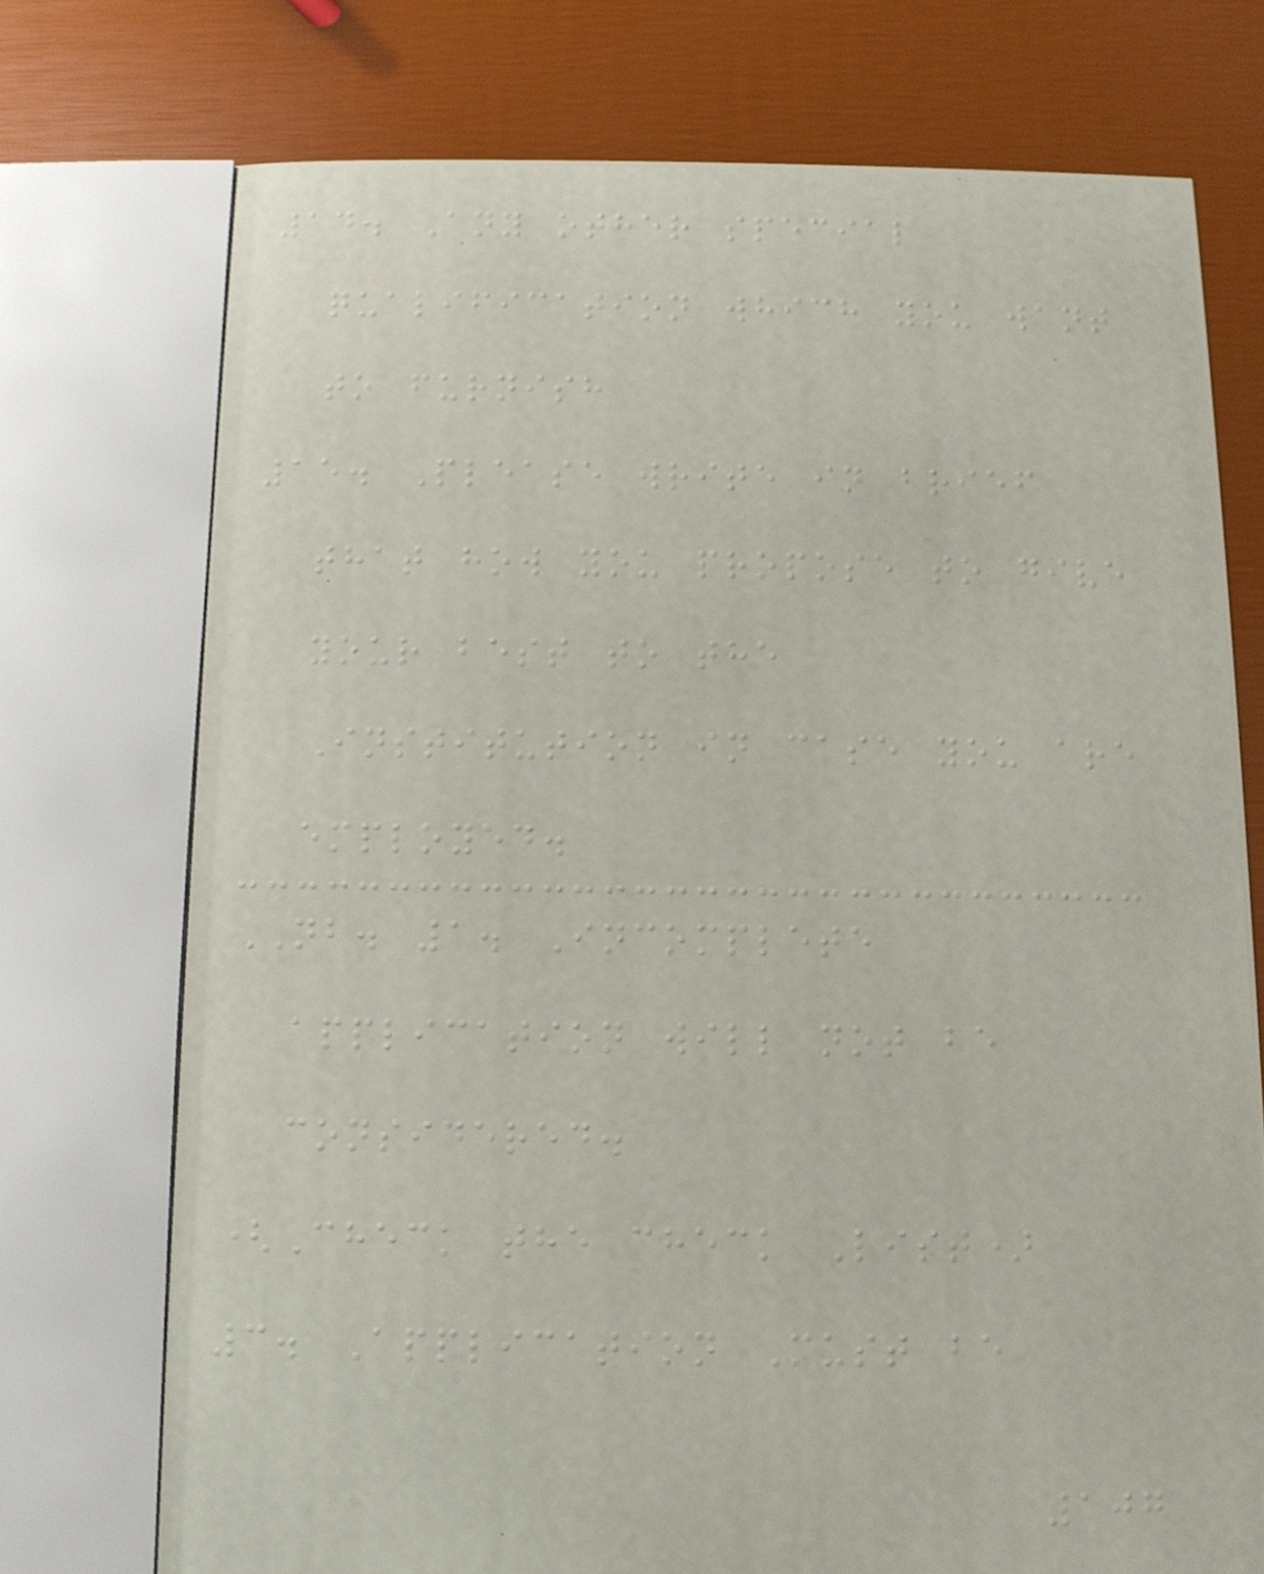14. Any other special
qualification which you want
to furnish
15. Please write in brief
that how you propose to give
your best to the
Institution in case you are
employed.
NB. 1. Incomplete
application will not be
considered.
(Check the check List)
3. Application Must be
107
